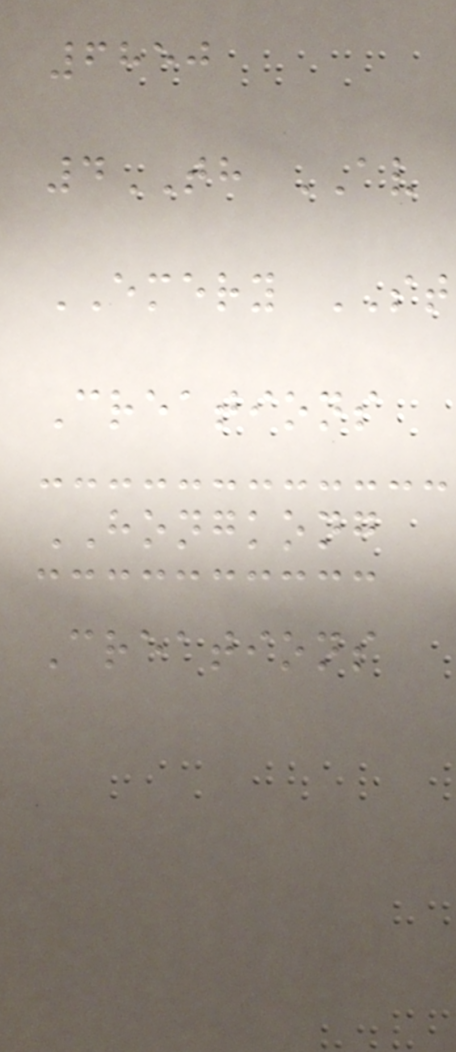6850
4TH AV
EMERY ST
Creations
HONGKONG
Creations
